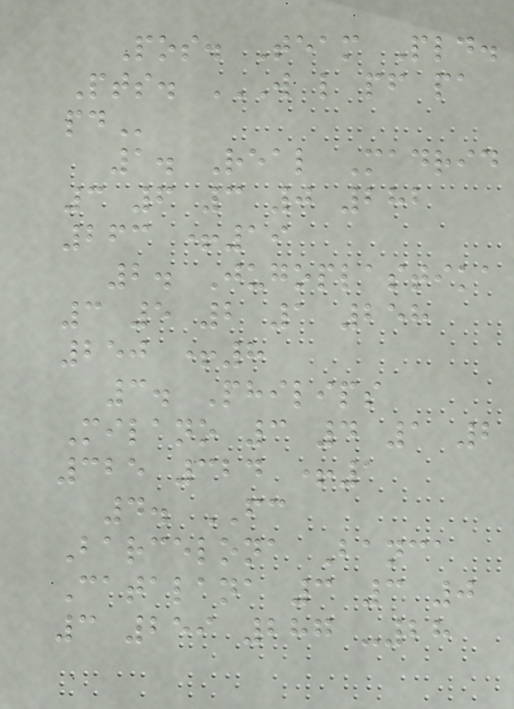Pos. Team Pld.
Pts. W L PF PA
PD
1. Real Madrid
3 6 3 0 282
263 +19
2. Jugoplastika
3 5 2 1 258
250 +8
3. Philips
Milano 3 4 1 2
325 324 +1
4. FC
Barcelona Banca
Catalana 3 3 0
3 259 287 -28
